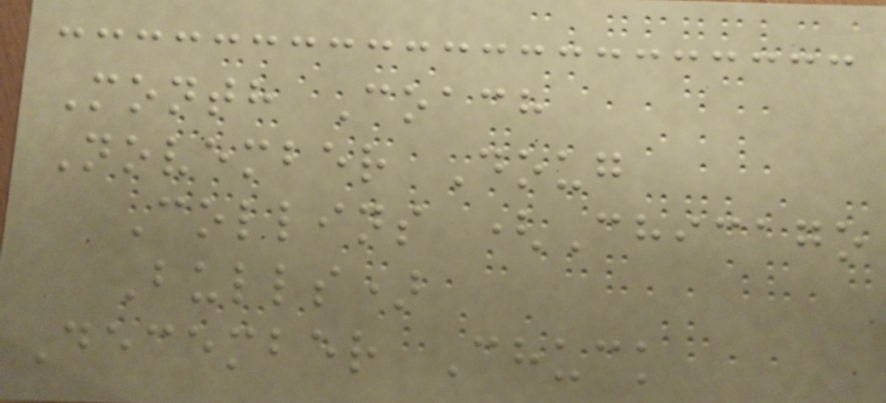Month Coach
November Doug
Collins (Chicago
Bulls)
December Chuck
